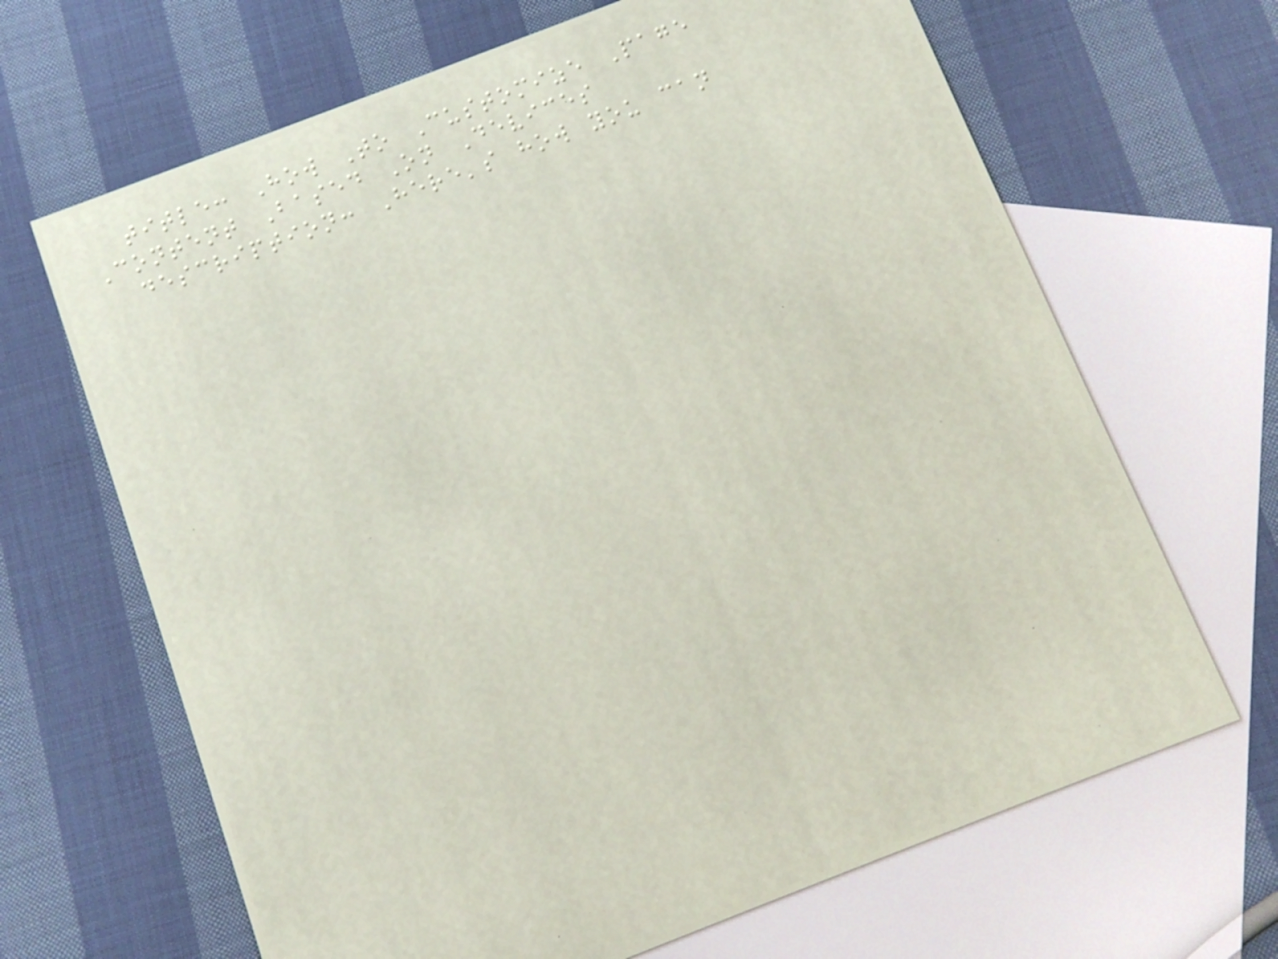title: How To Customize Page
Content Based On Devices
description: Here's how you can
